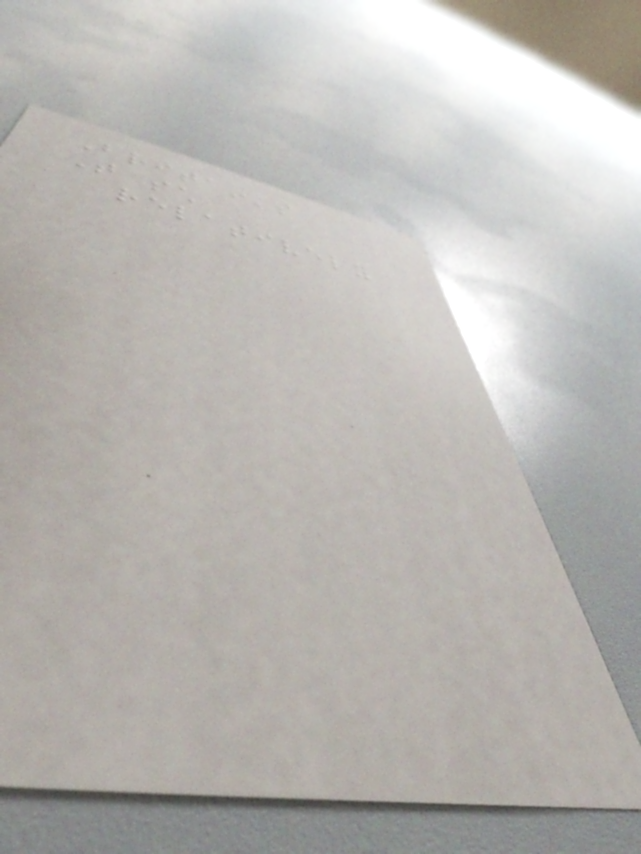Britain's
That such
relatively
